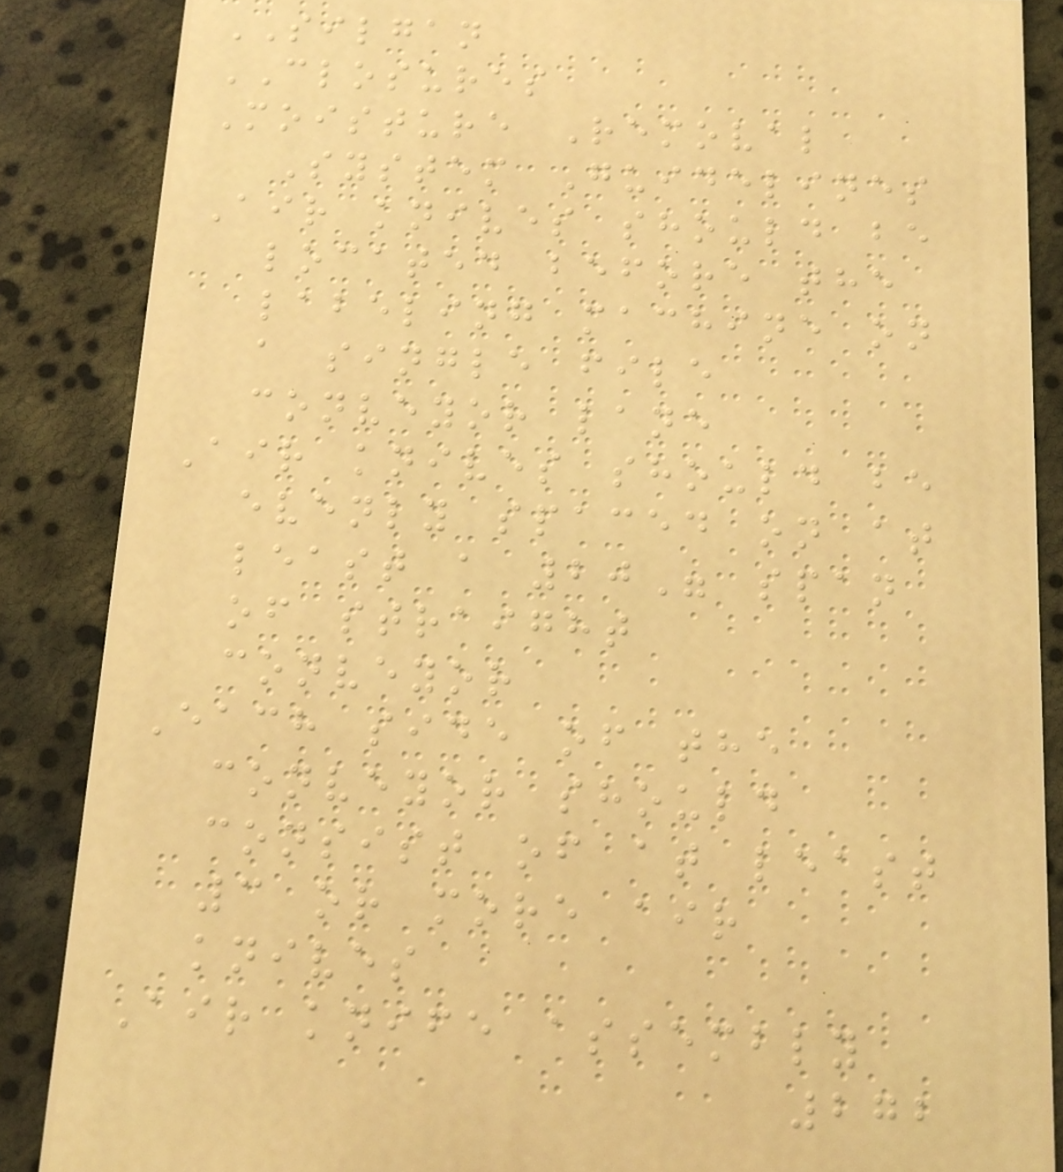SILGAN
CLOSURES
Moisture Removal
System Guidelines
Air knives should be
located before the
labeling machine on
a single file
conveyor lane
Air knives should be
evenly spaced on at
least a 20" span
of straight
conveyor
Each side of the
conveyor should
consist of at least
3 or more air
knives
Air knife assembly
272
